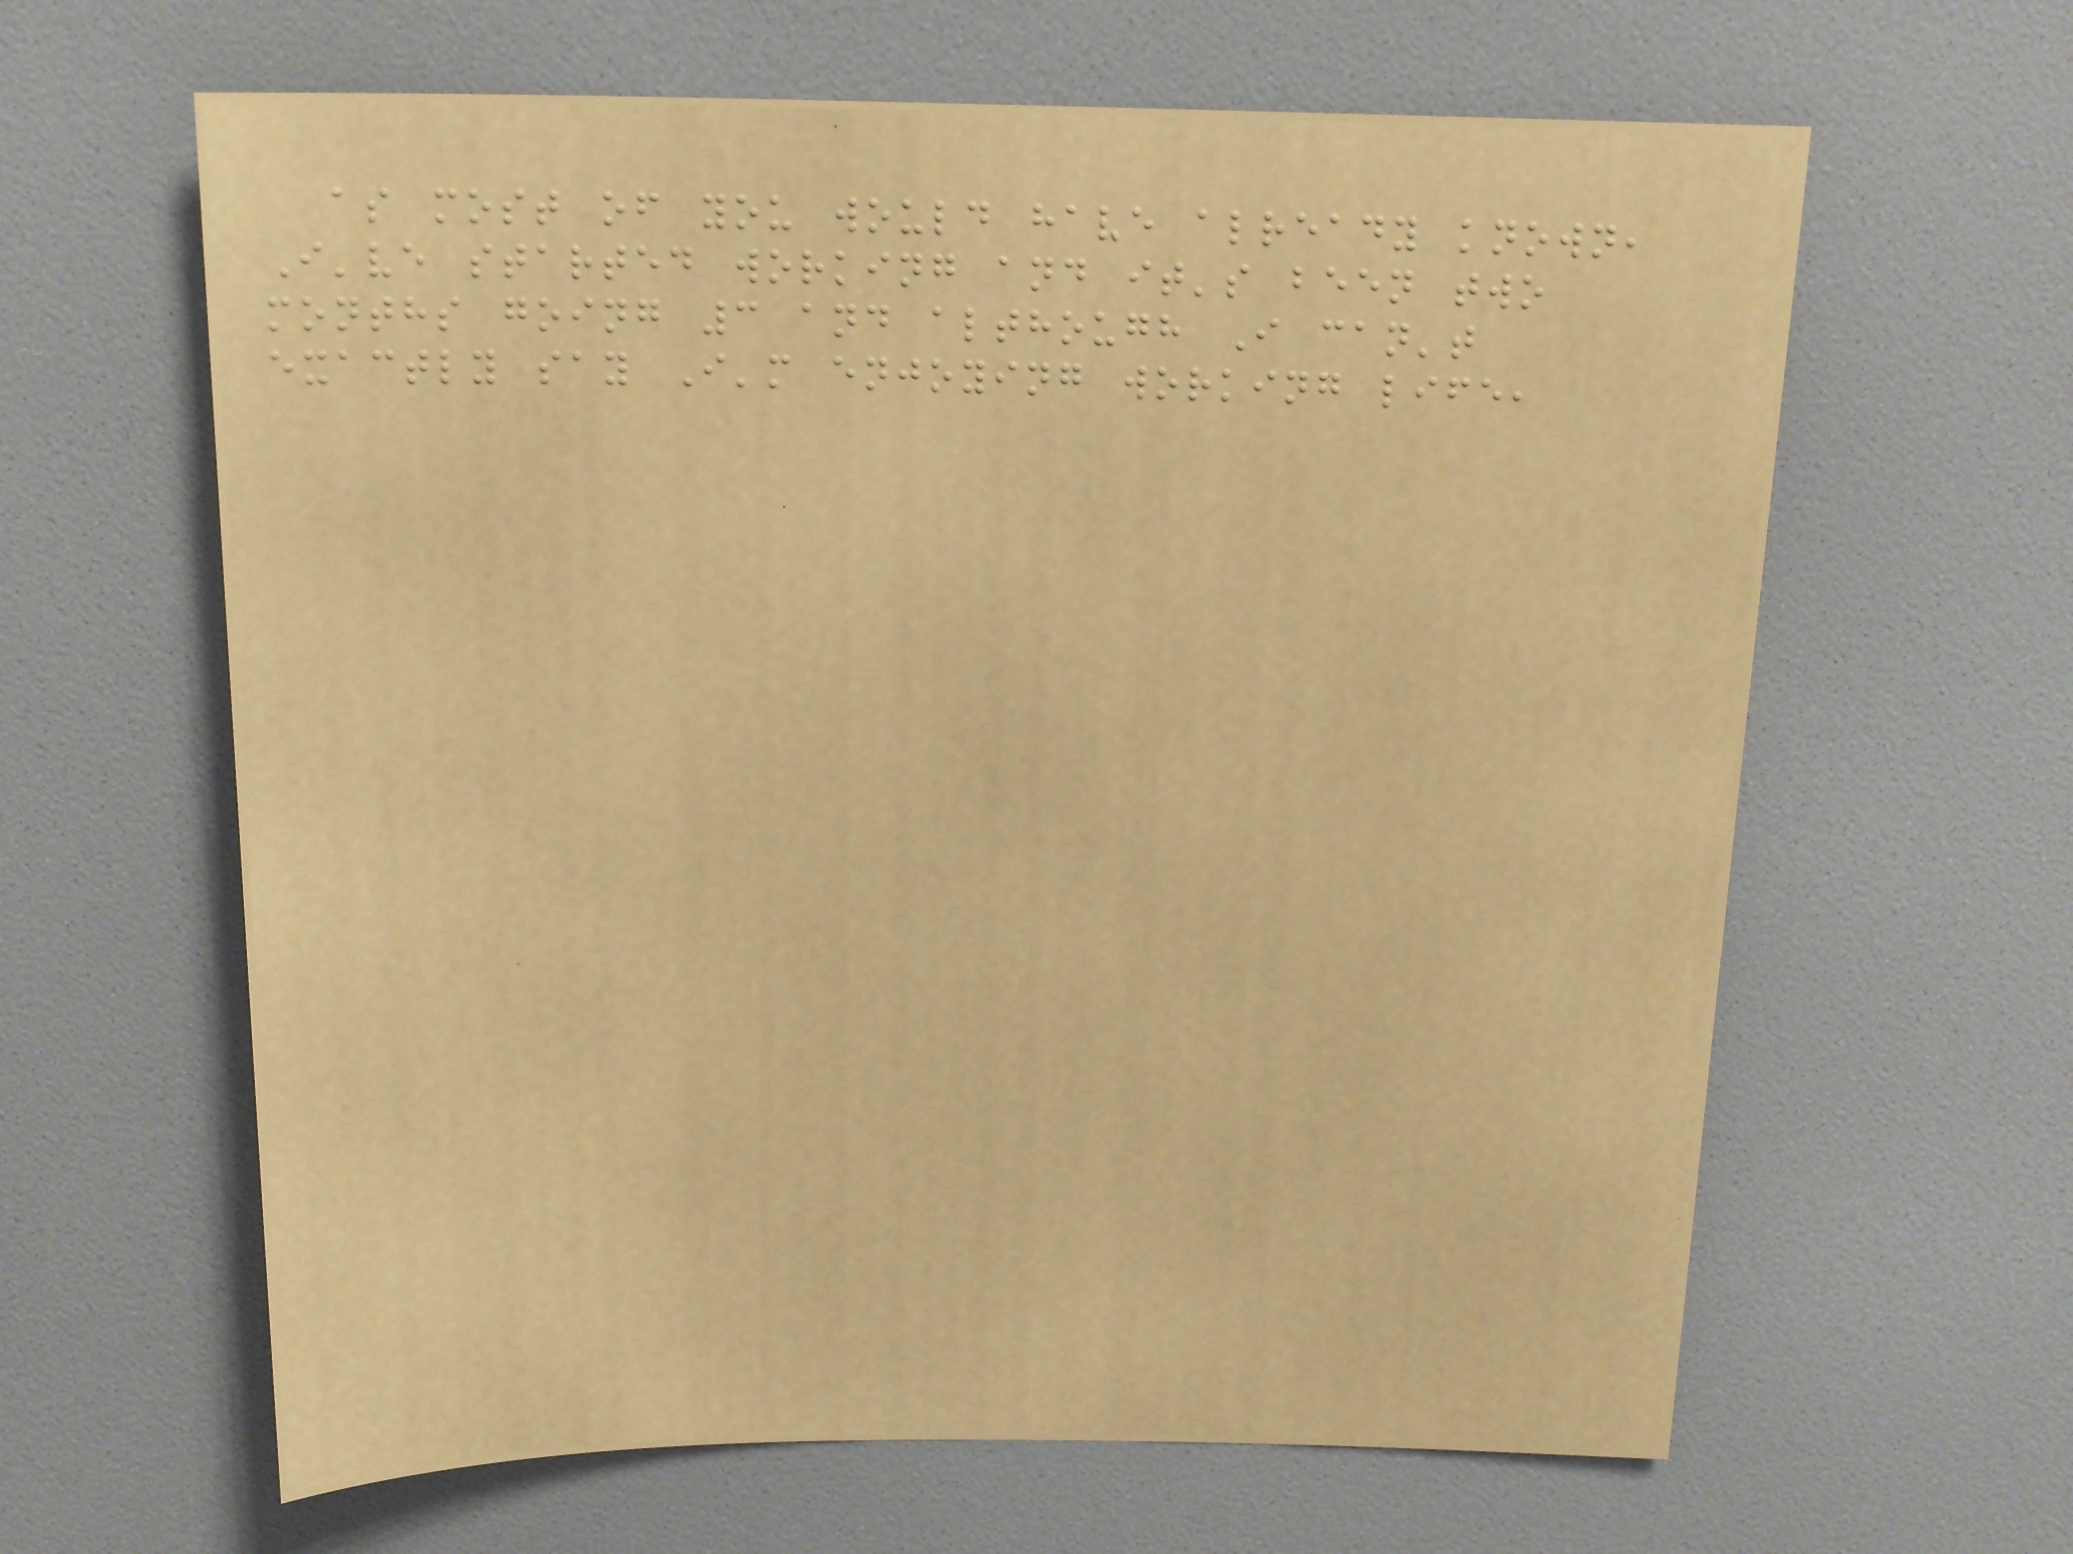as most of you would have already known,
I've started working and it's been two
months going 3 and although I can't
exactly say I'm enjoying working life,
